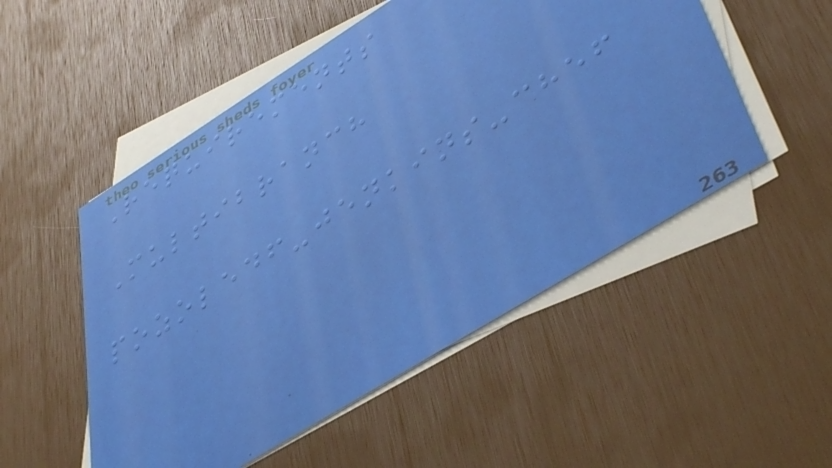Requirements
Multibranch
pozoledf-jenkins-chef
